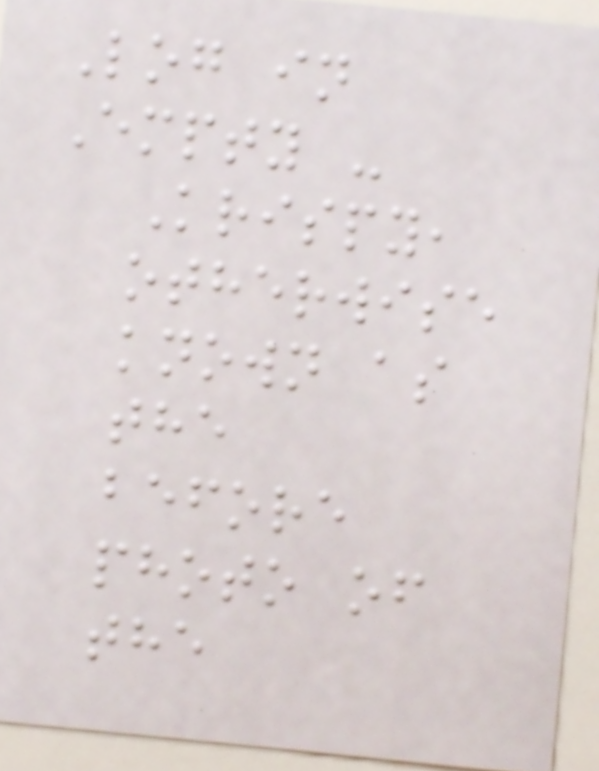Log in
Empty -
Krispy,
otherwise
known as
the
before
photo of
the
